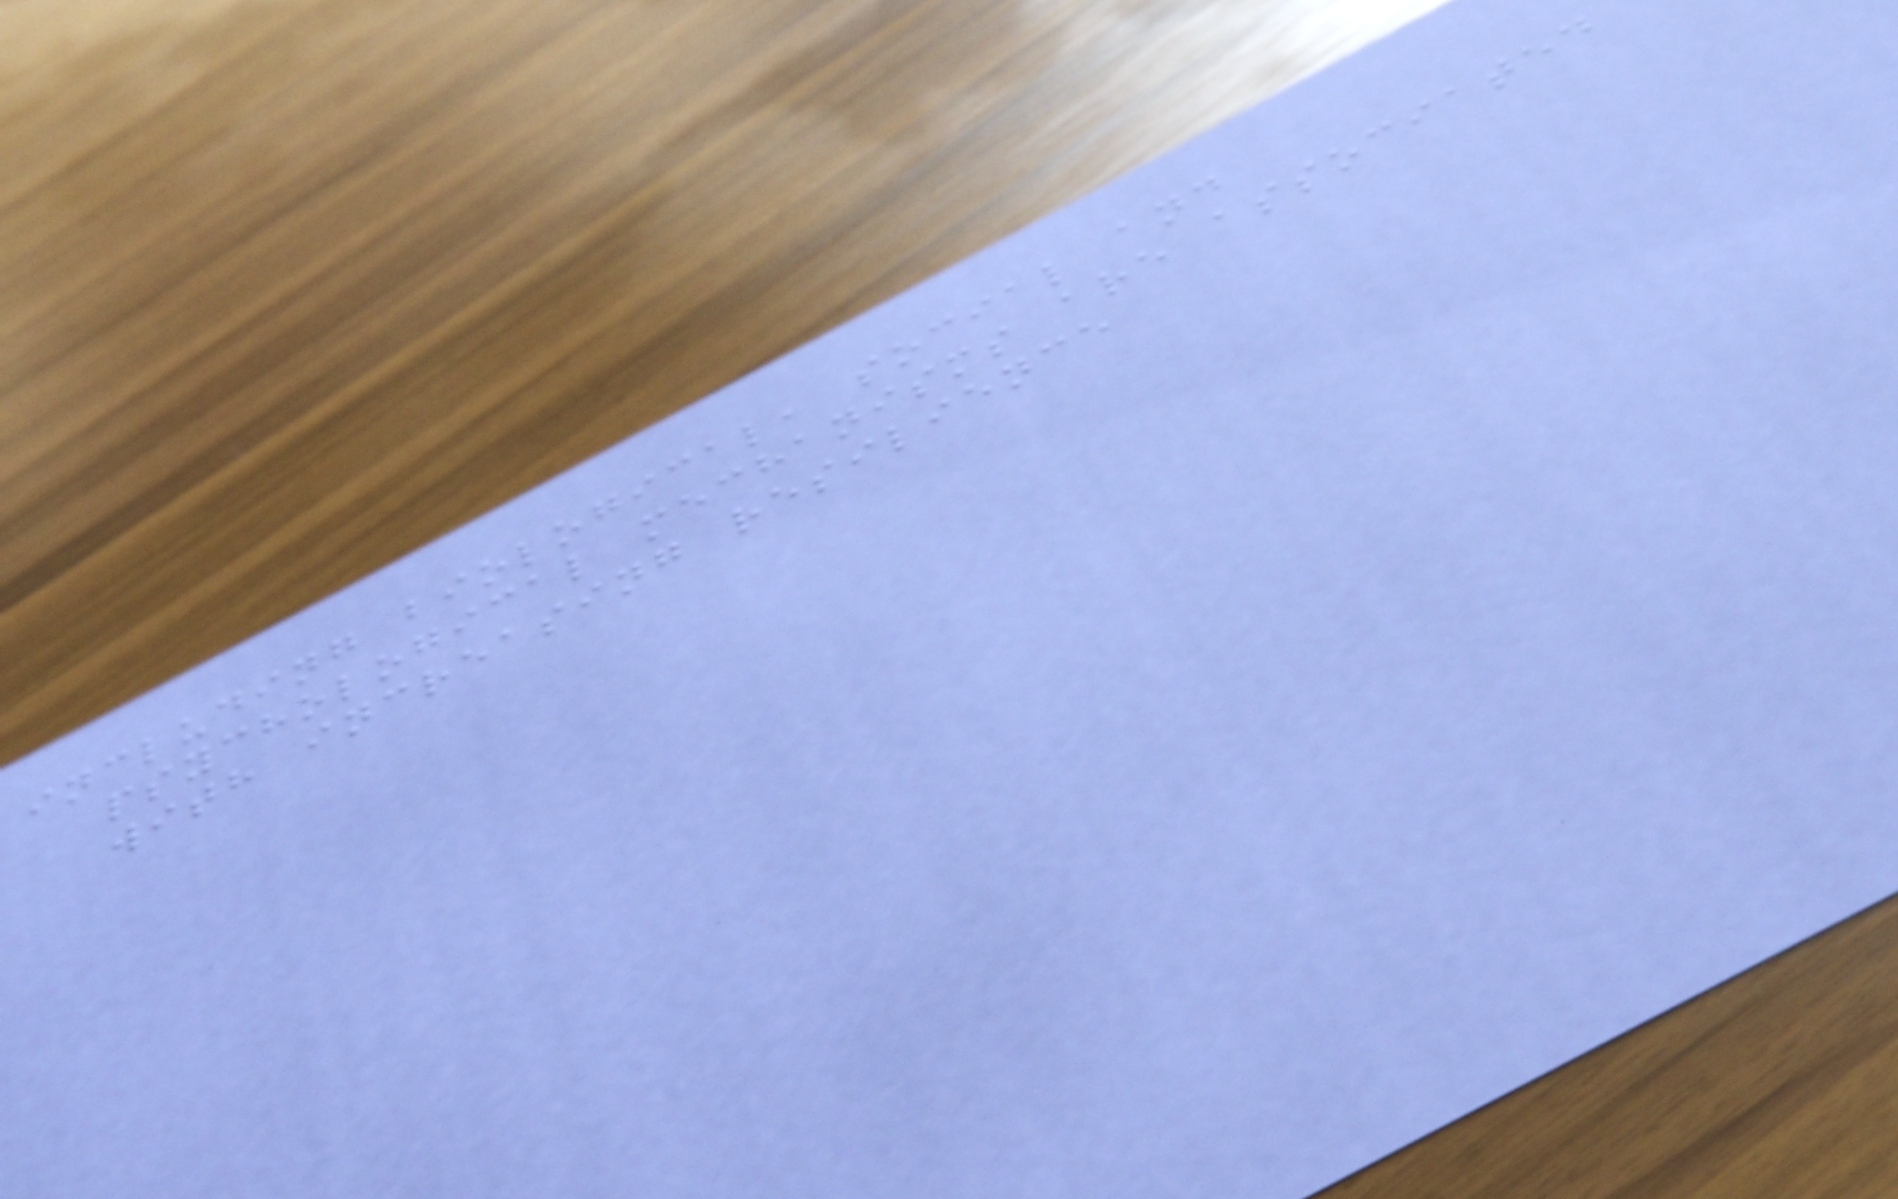including biological, social and
psychological mechanisms are associated
with increasing resilience
